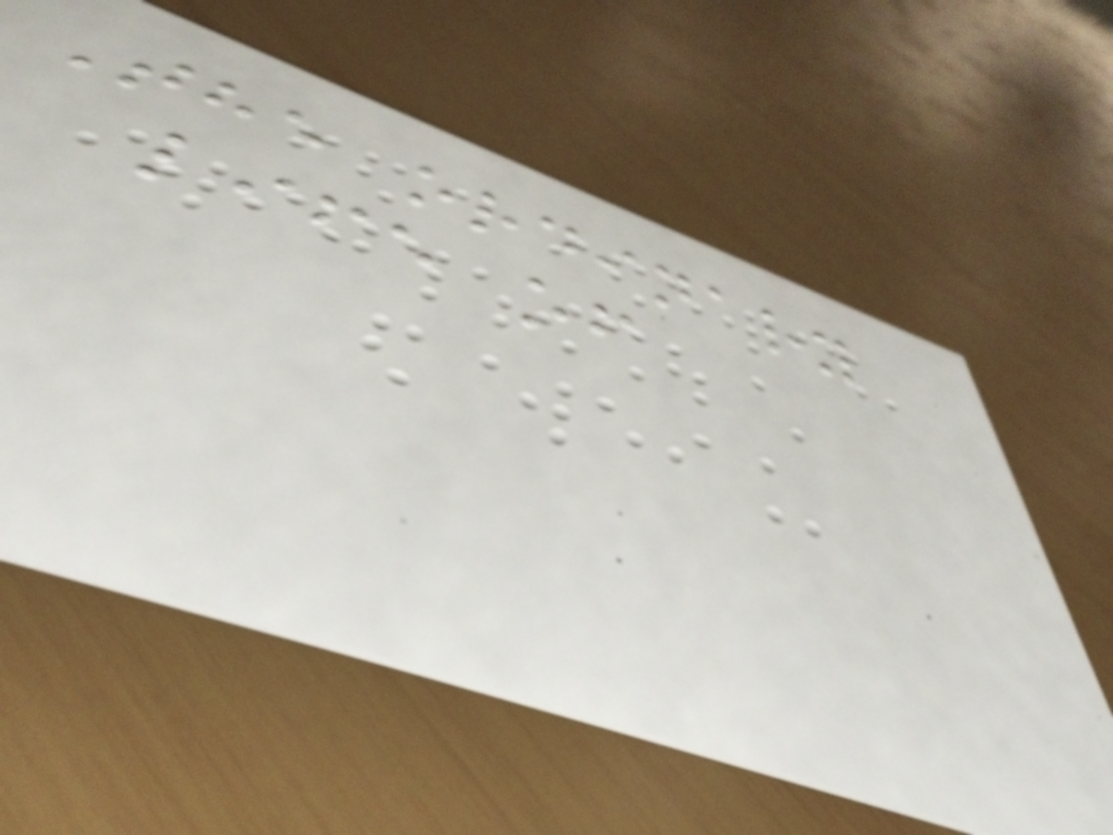The ordinary
life of
